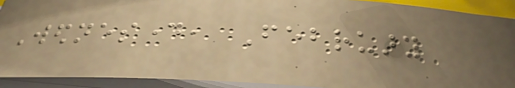Wednesday, February
